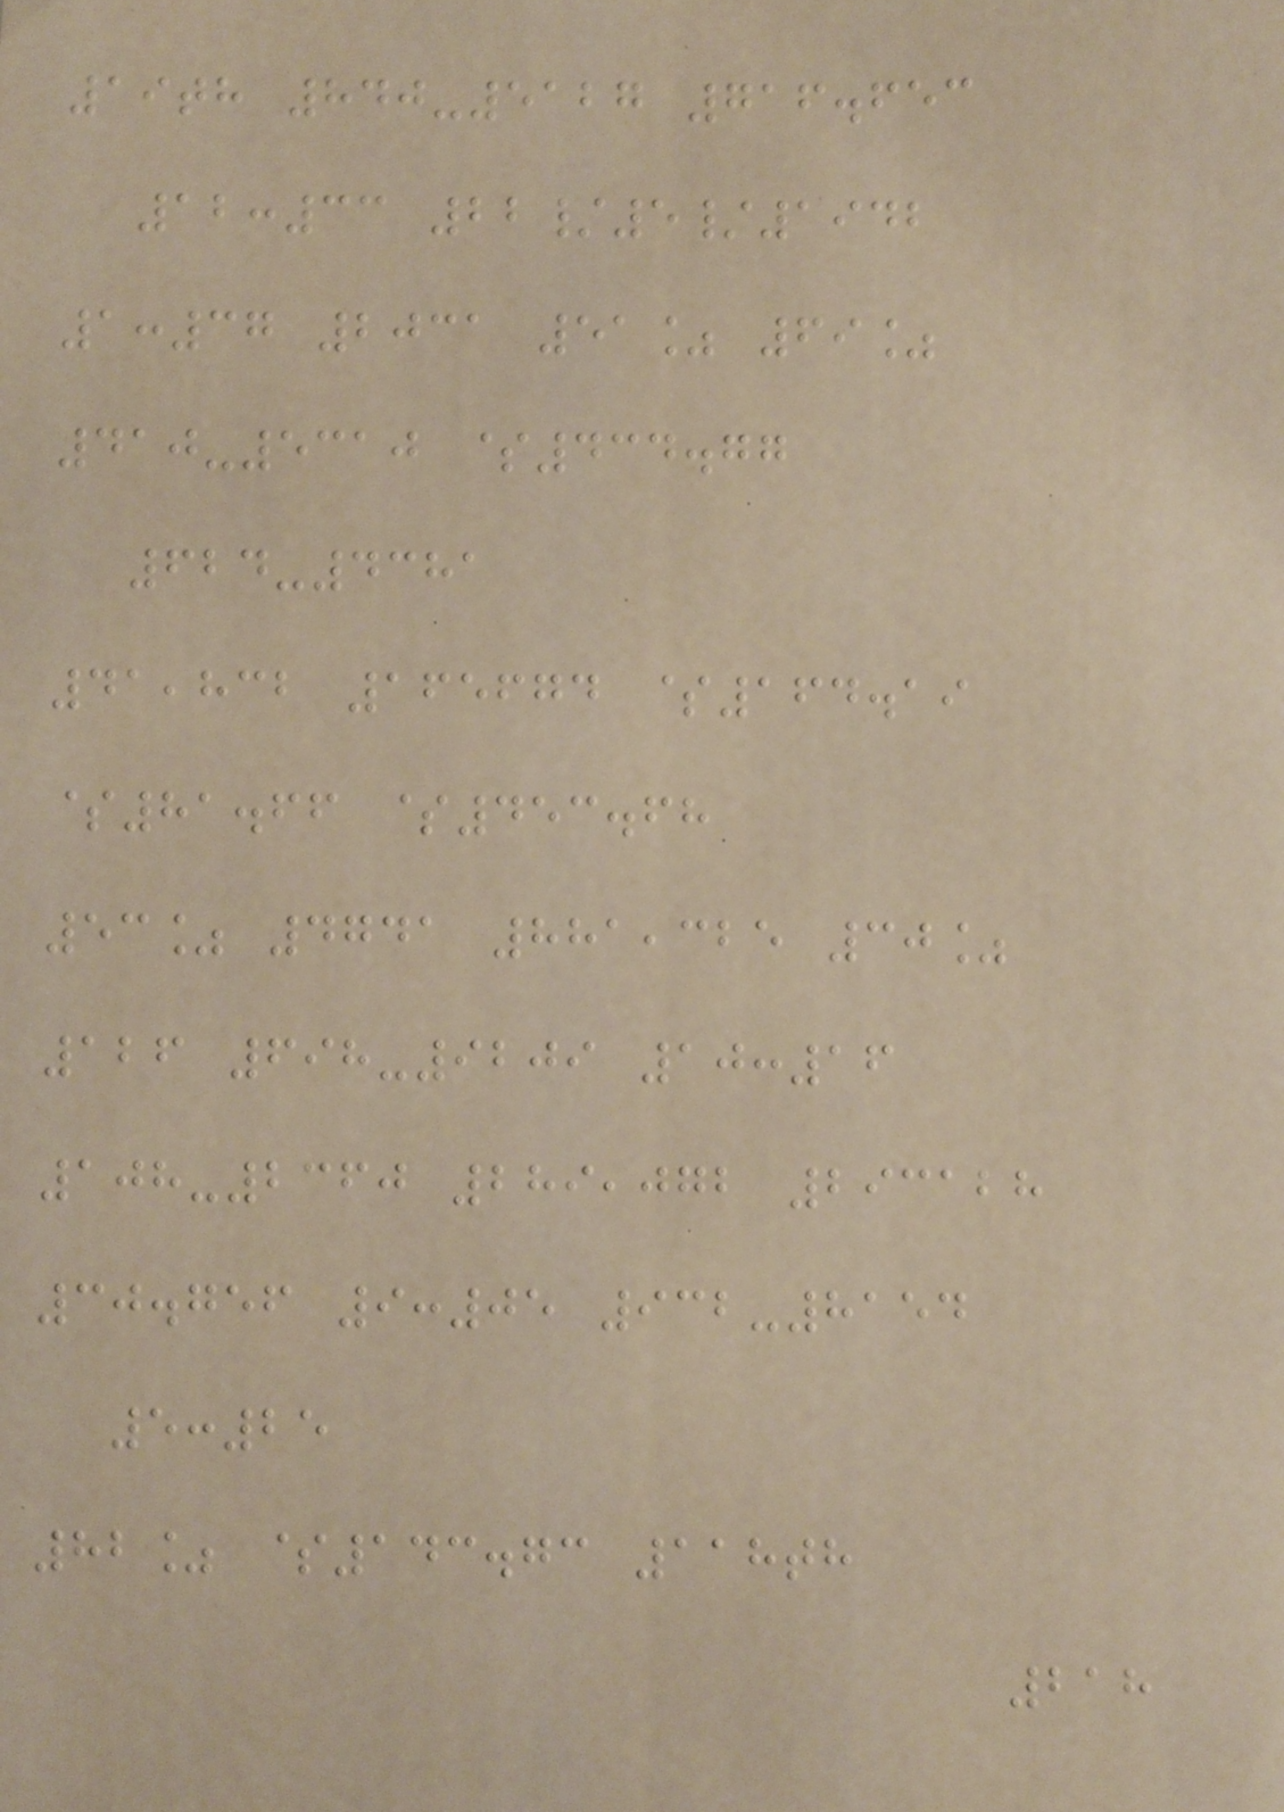19th 840-5127 716.653
12:33 22/5/1942
1:37 2031 51% 69%
410-5310 $434.77
624-4381
41,832 165674 $164.19
$81.66 $453.68
53% 4741 881,325 30%
126 698-9209 10:16
108-2360 289,072 293128
30.756 9:05 932-8154
5:25
82% $143.73 118th
218
